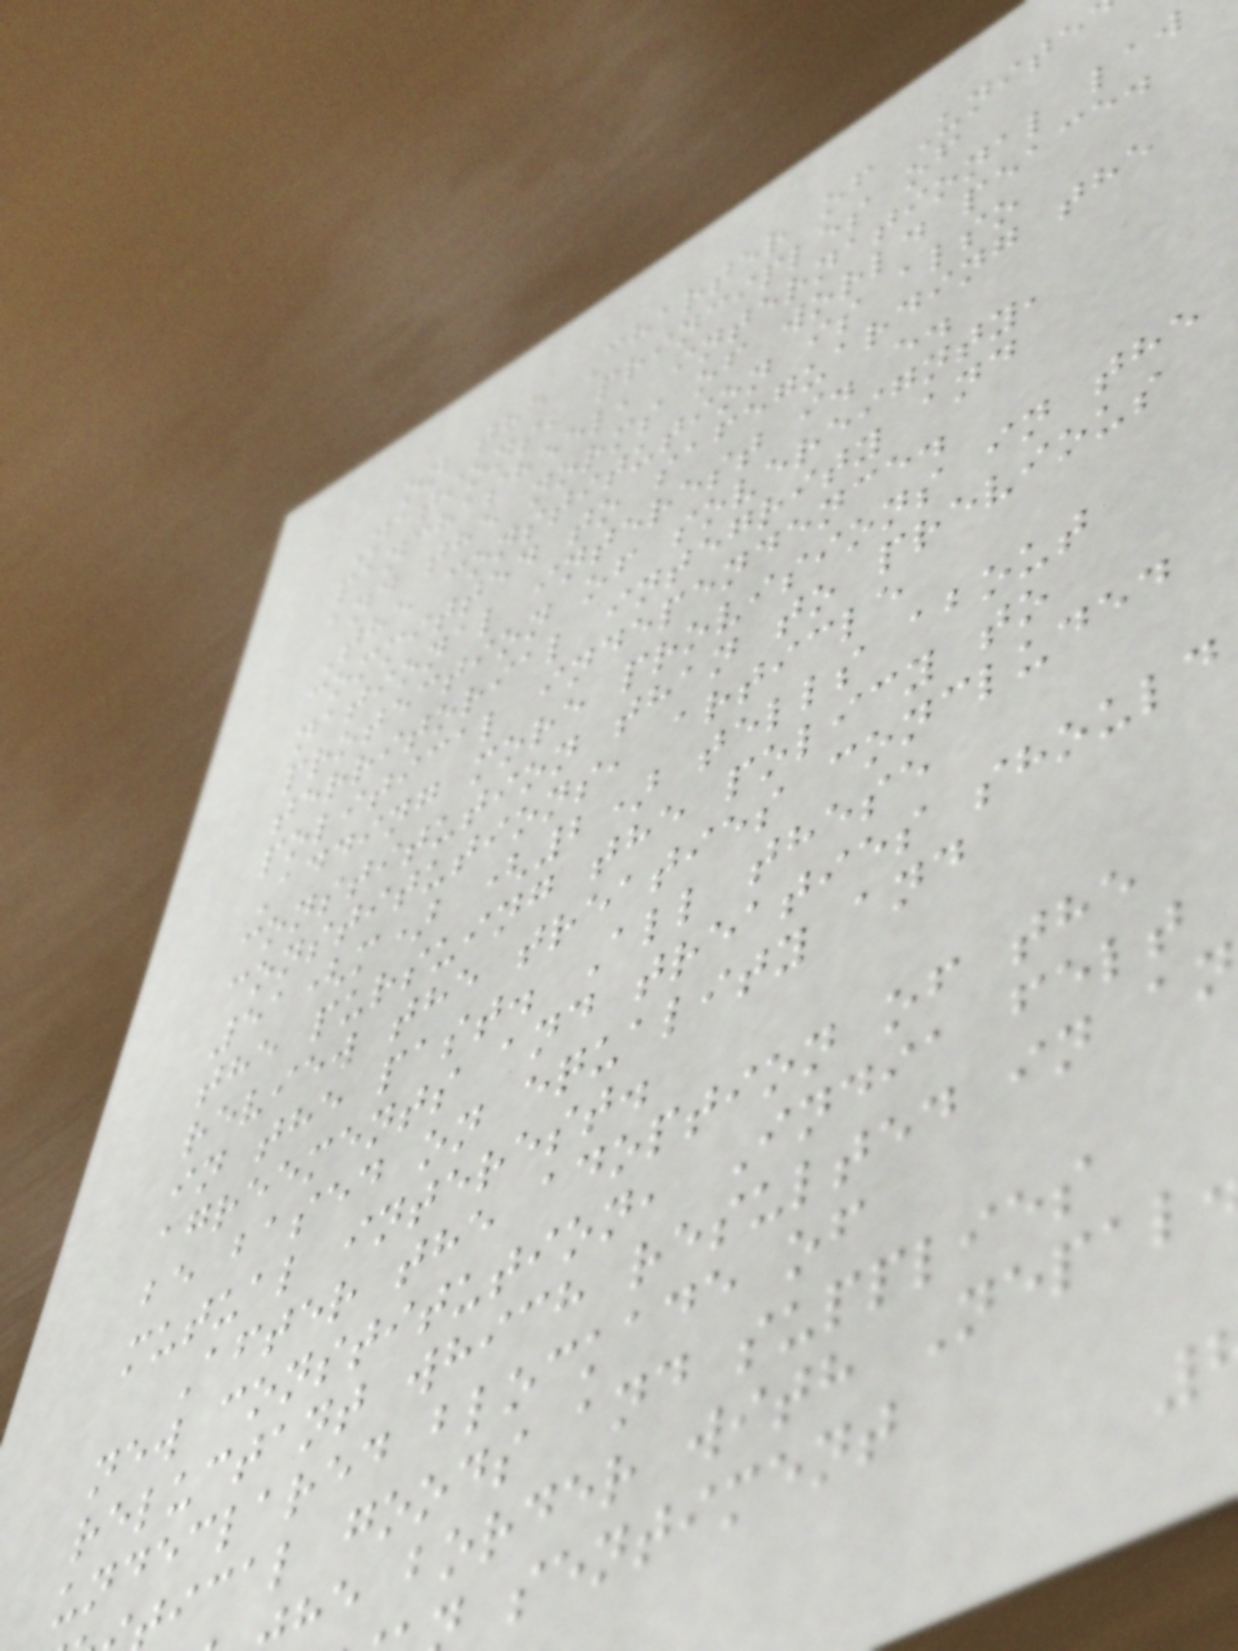on the Charter of Unite
Nations, principles of
panchasheel, international law
and the norms of world peace.
The constitution is also
committed to safeguarding the
national interest i. e.
protection of sovereignty,
territorial integrity and
political independence.
Adding more provisions in the
constitution than to previous
constitutions, article
51(m) (2) tells about
the pursuing the policy to
review the treaties concluded
in the past. All these
agreements and treaties should
be based on equality and
mutual interest.
After the adoption of the
new constitution, India felt
reluctant which resulted in an
undeclared blockade of
ical goods and supplies
he border with Nepal
sentiment
